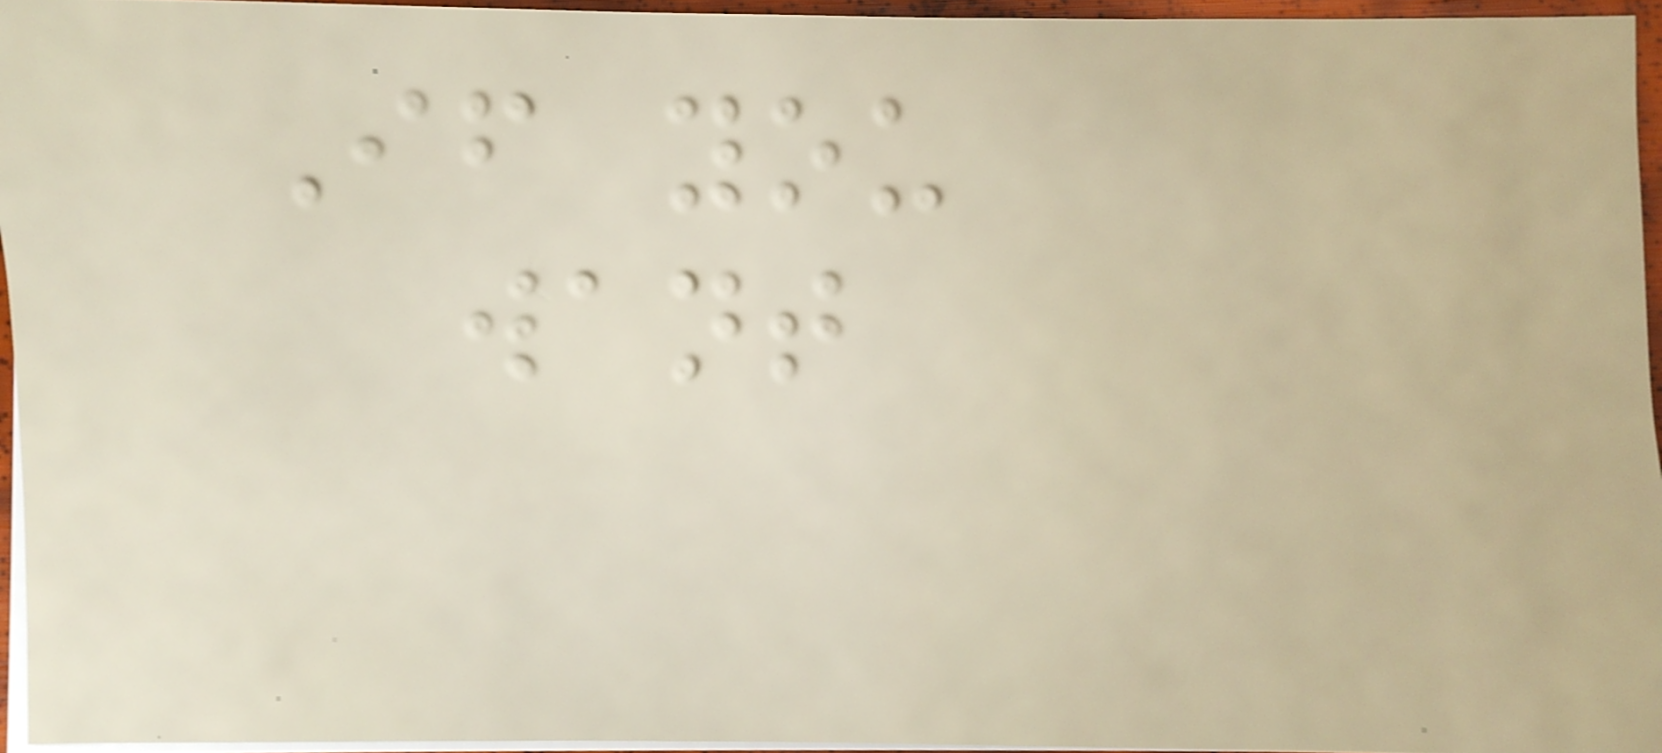If you
want
